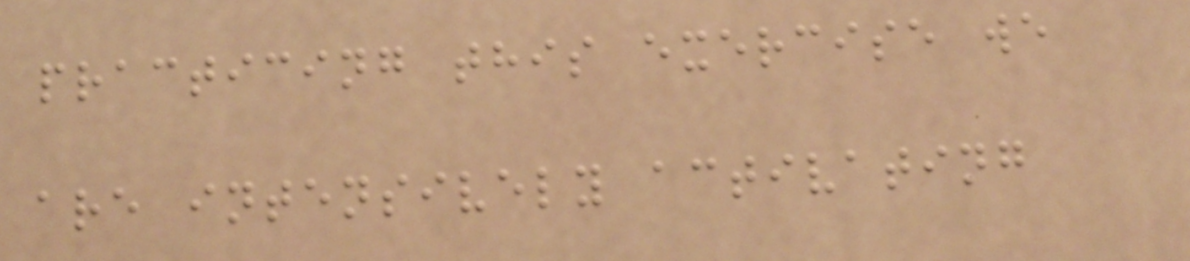practicing this exercise we
are intensively activating
